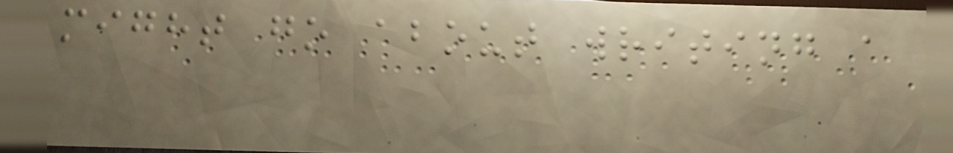might go about writing a
